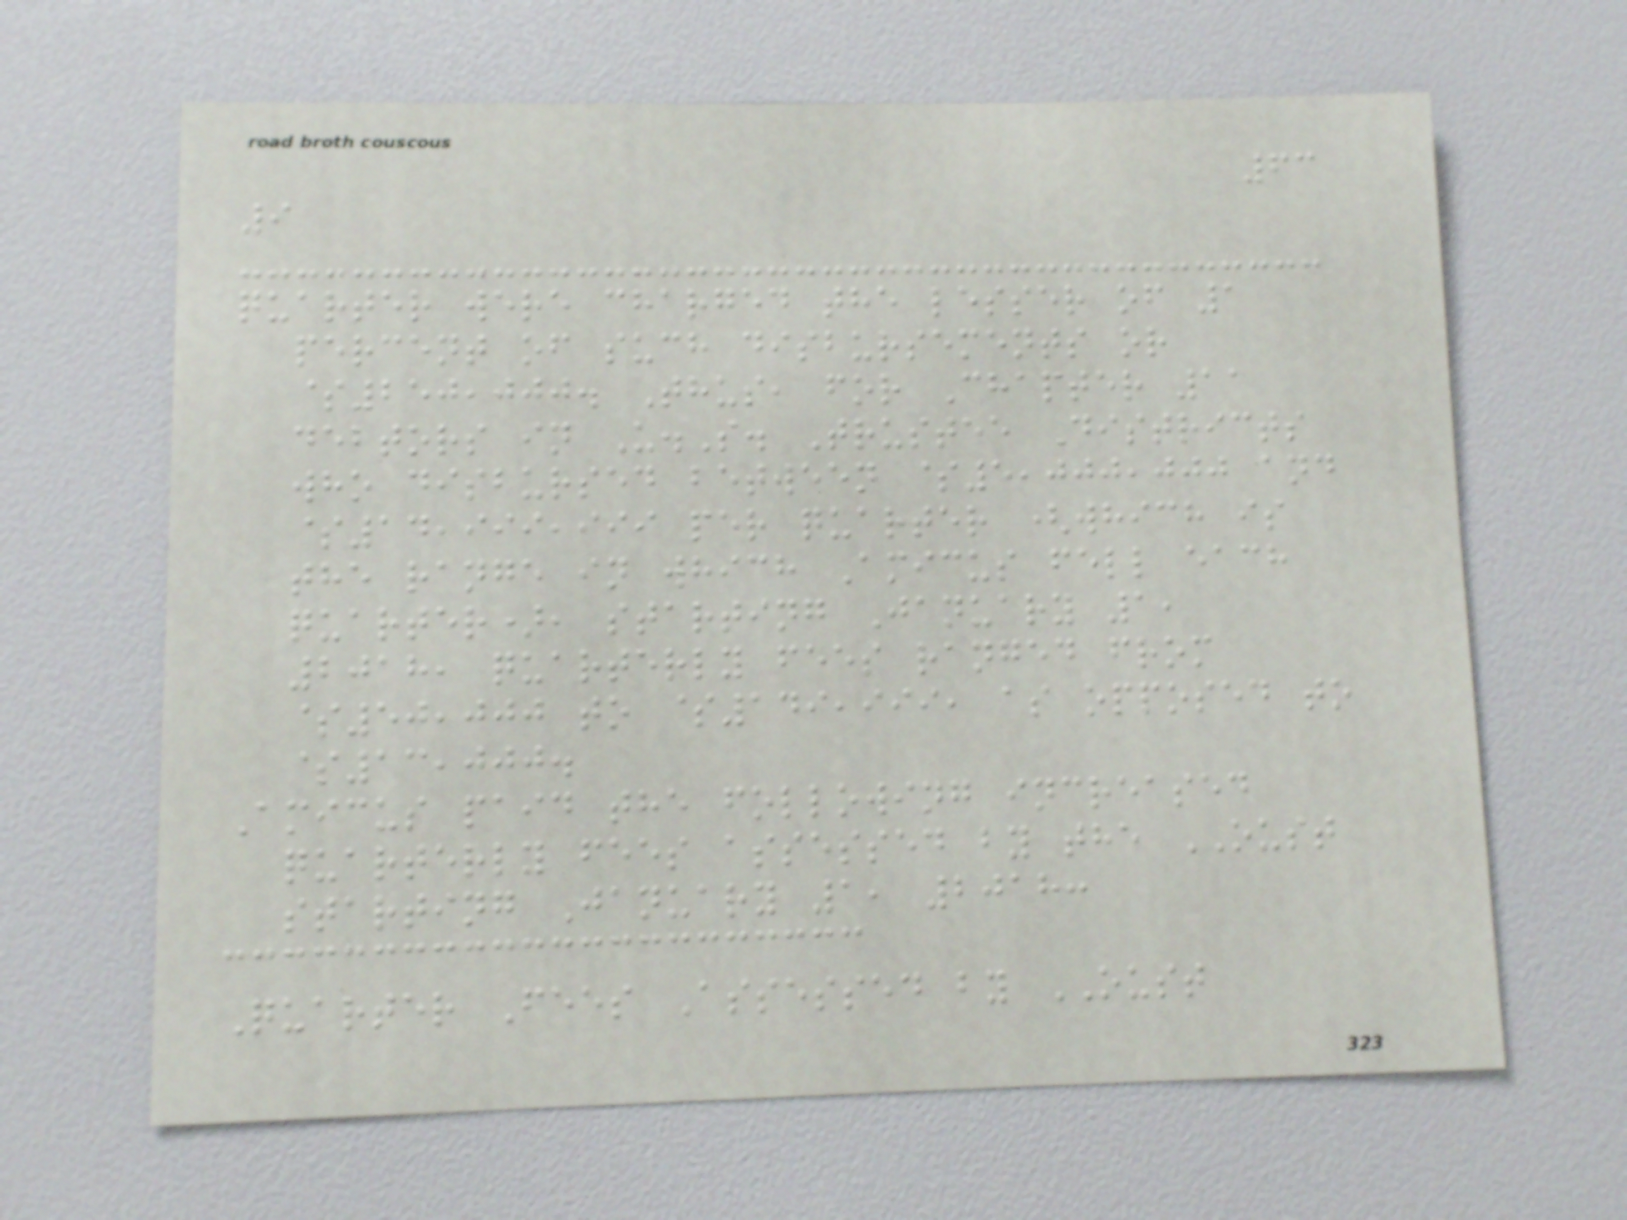63
9
quarter were charged the lesser of 1
percent of such disbursements or
$250,000. Thus, for Chapter 11
debtors in U.S. Trustee Districts
who disbursed between $5,000,000 and
$14,999,999 per quarter (which is
the range in which Amicus fell each
quarter), starting January 1,
2018, quarterly fees ranged from
$50,000 to $149,999, as opposed to
$13,000.
Amicus paid the following increased
quarterly fees assessed by the OUST
starting January 1, 2018:
Quarter Fees Assessed by OUST
